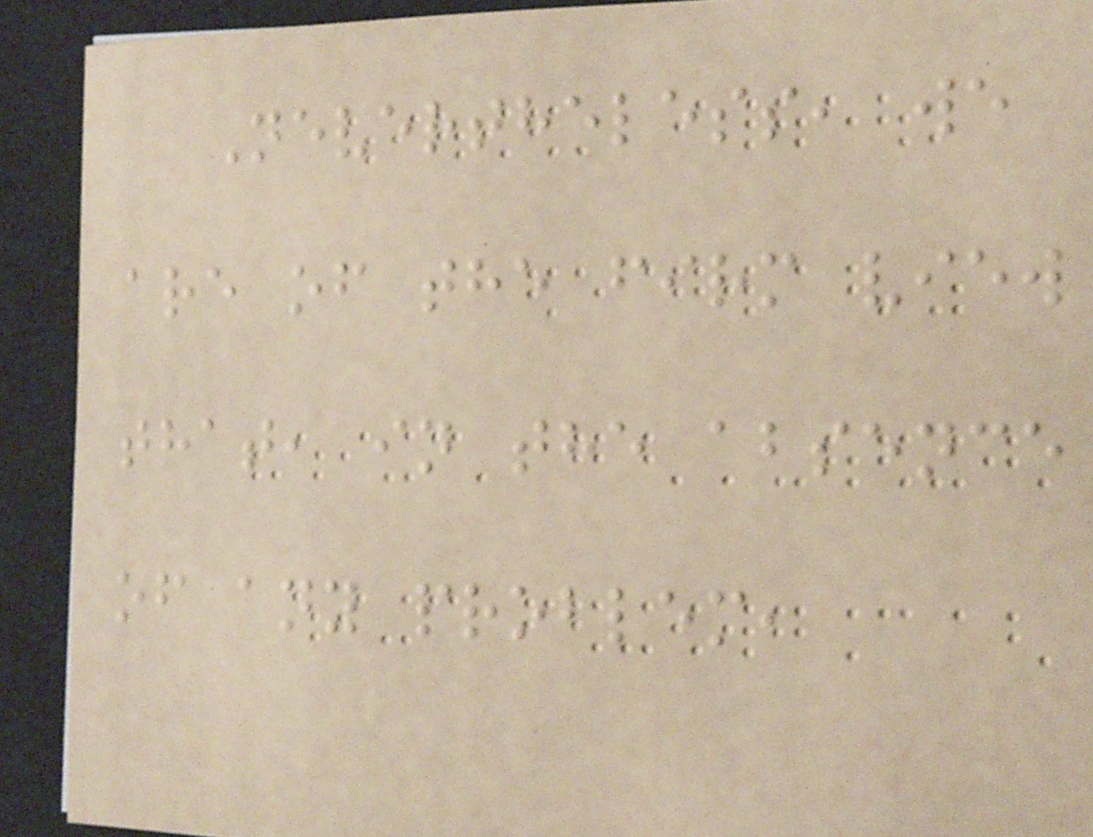Nevertheless, we
are of the firm view
that, in the absence
of any problem,
